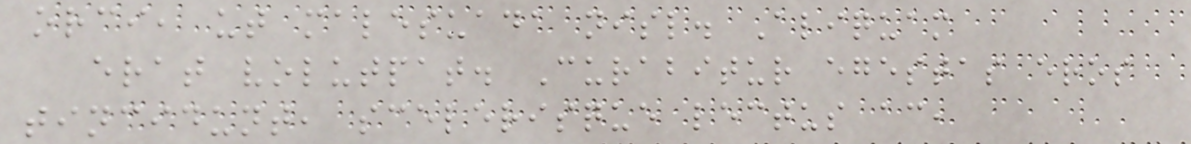orci, ut malesuada nisl. Aliquam
erat volutpat. Curabitur egestas eros
tincidunt, scelerisque lectus ac,
